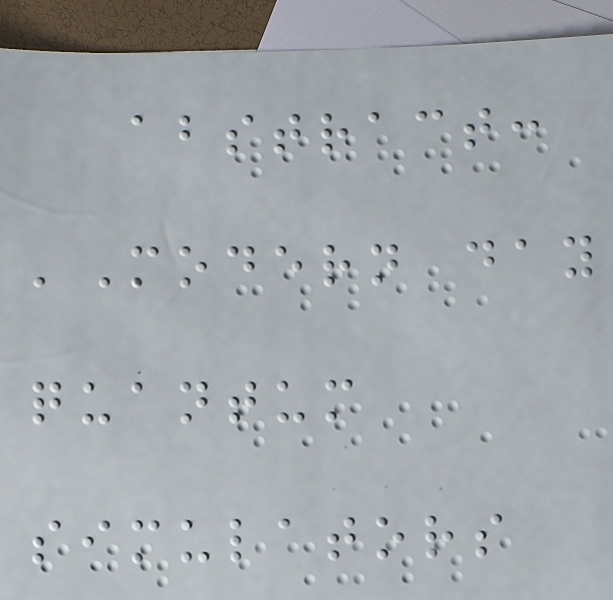abstract:
'Modern day
quantum
simulators
